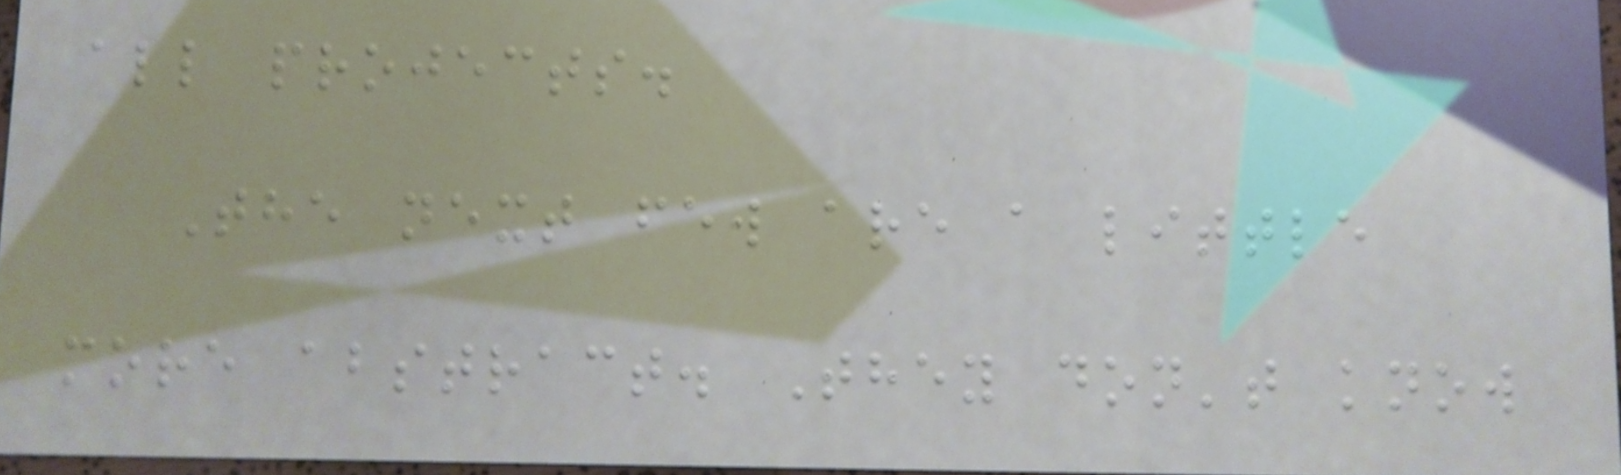all projects.
The next few are a little
more abstract. They don't know
